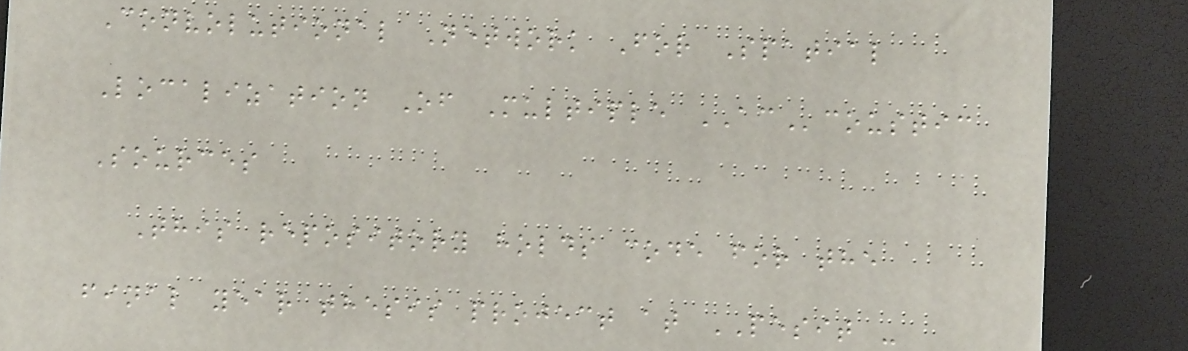Convolutional Network For Spatial
Localization Of Multiple ACcoustic
Sources
This repository holds code for the
final year thesis project at PESIT -
